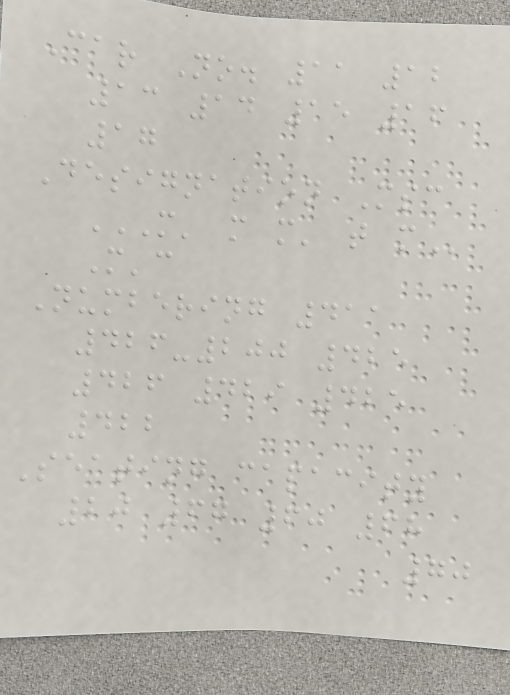Car No. 11 12
13 14 15 16
17
Designation Msc
M' M M' T M
M'c
Numbering 411
426-200 425
426 429 425
422
Seating capacity
20 67 60 68
70
